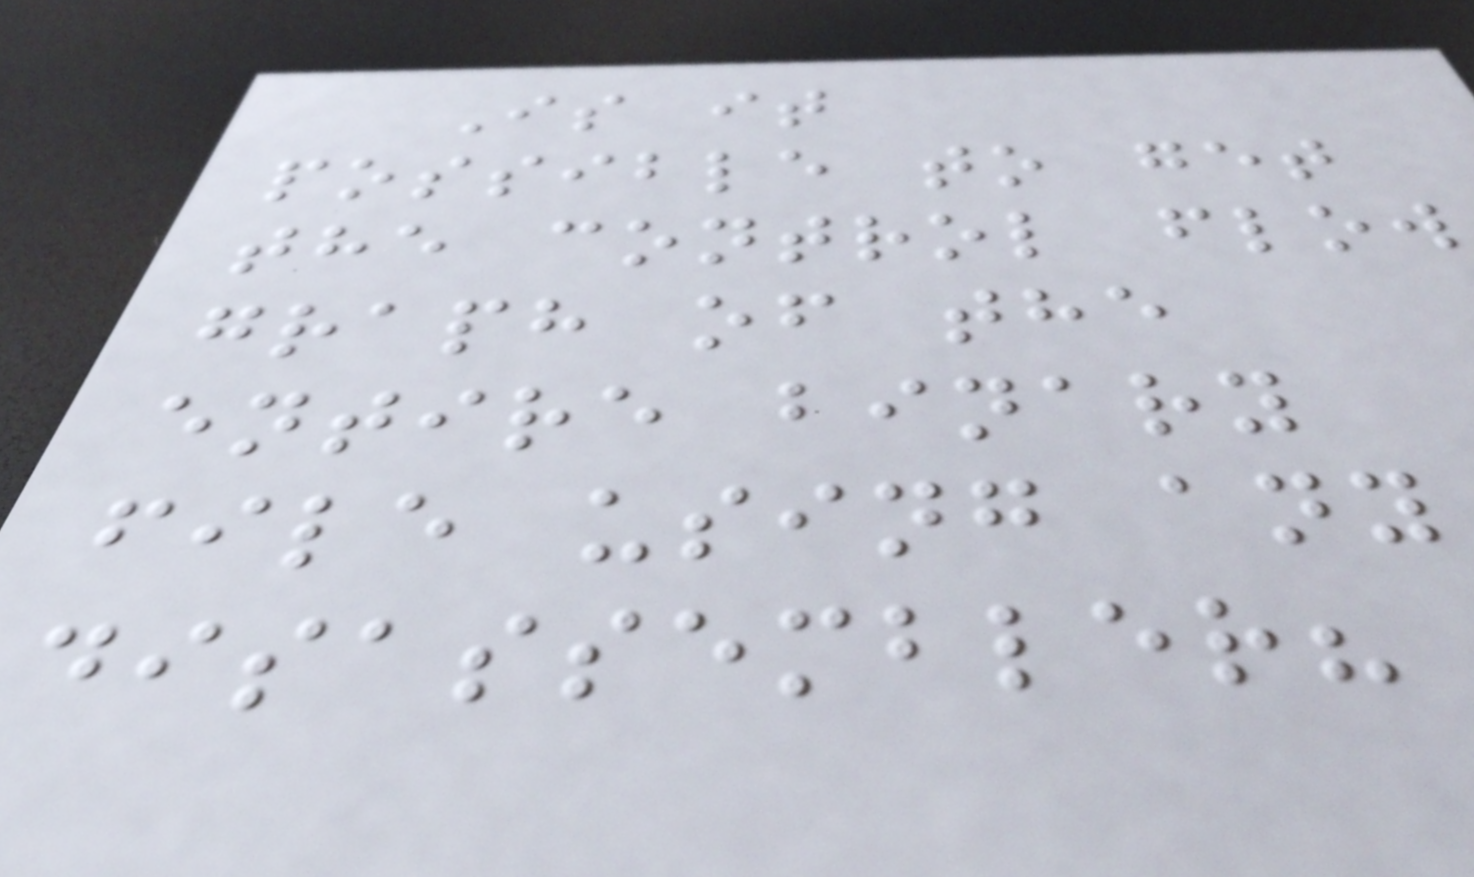Is it
possible to get
the control flow
graph of the
entire binary
file using any
disassembler?
